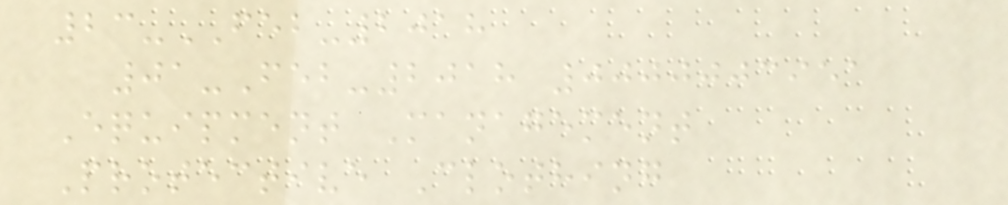23-FEB-2018
01-Feb-2018 0000003951
Equipment Management
Protective Clothing
